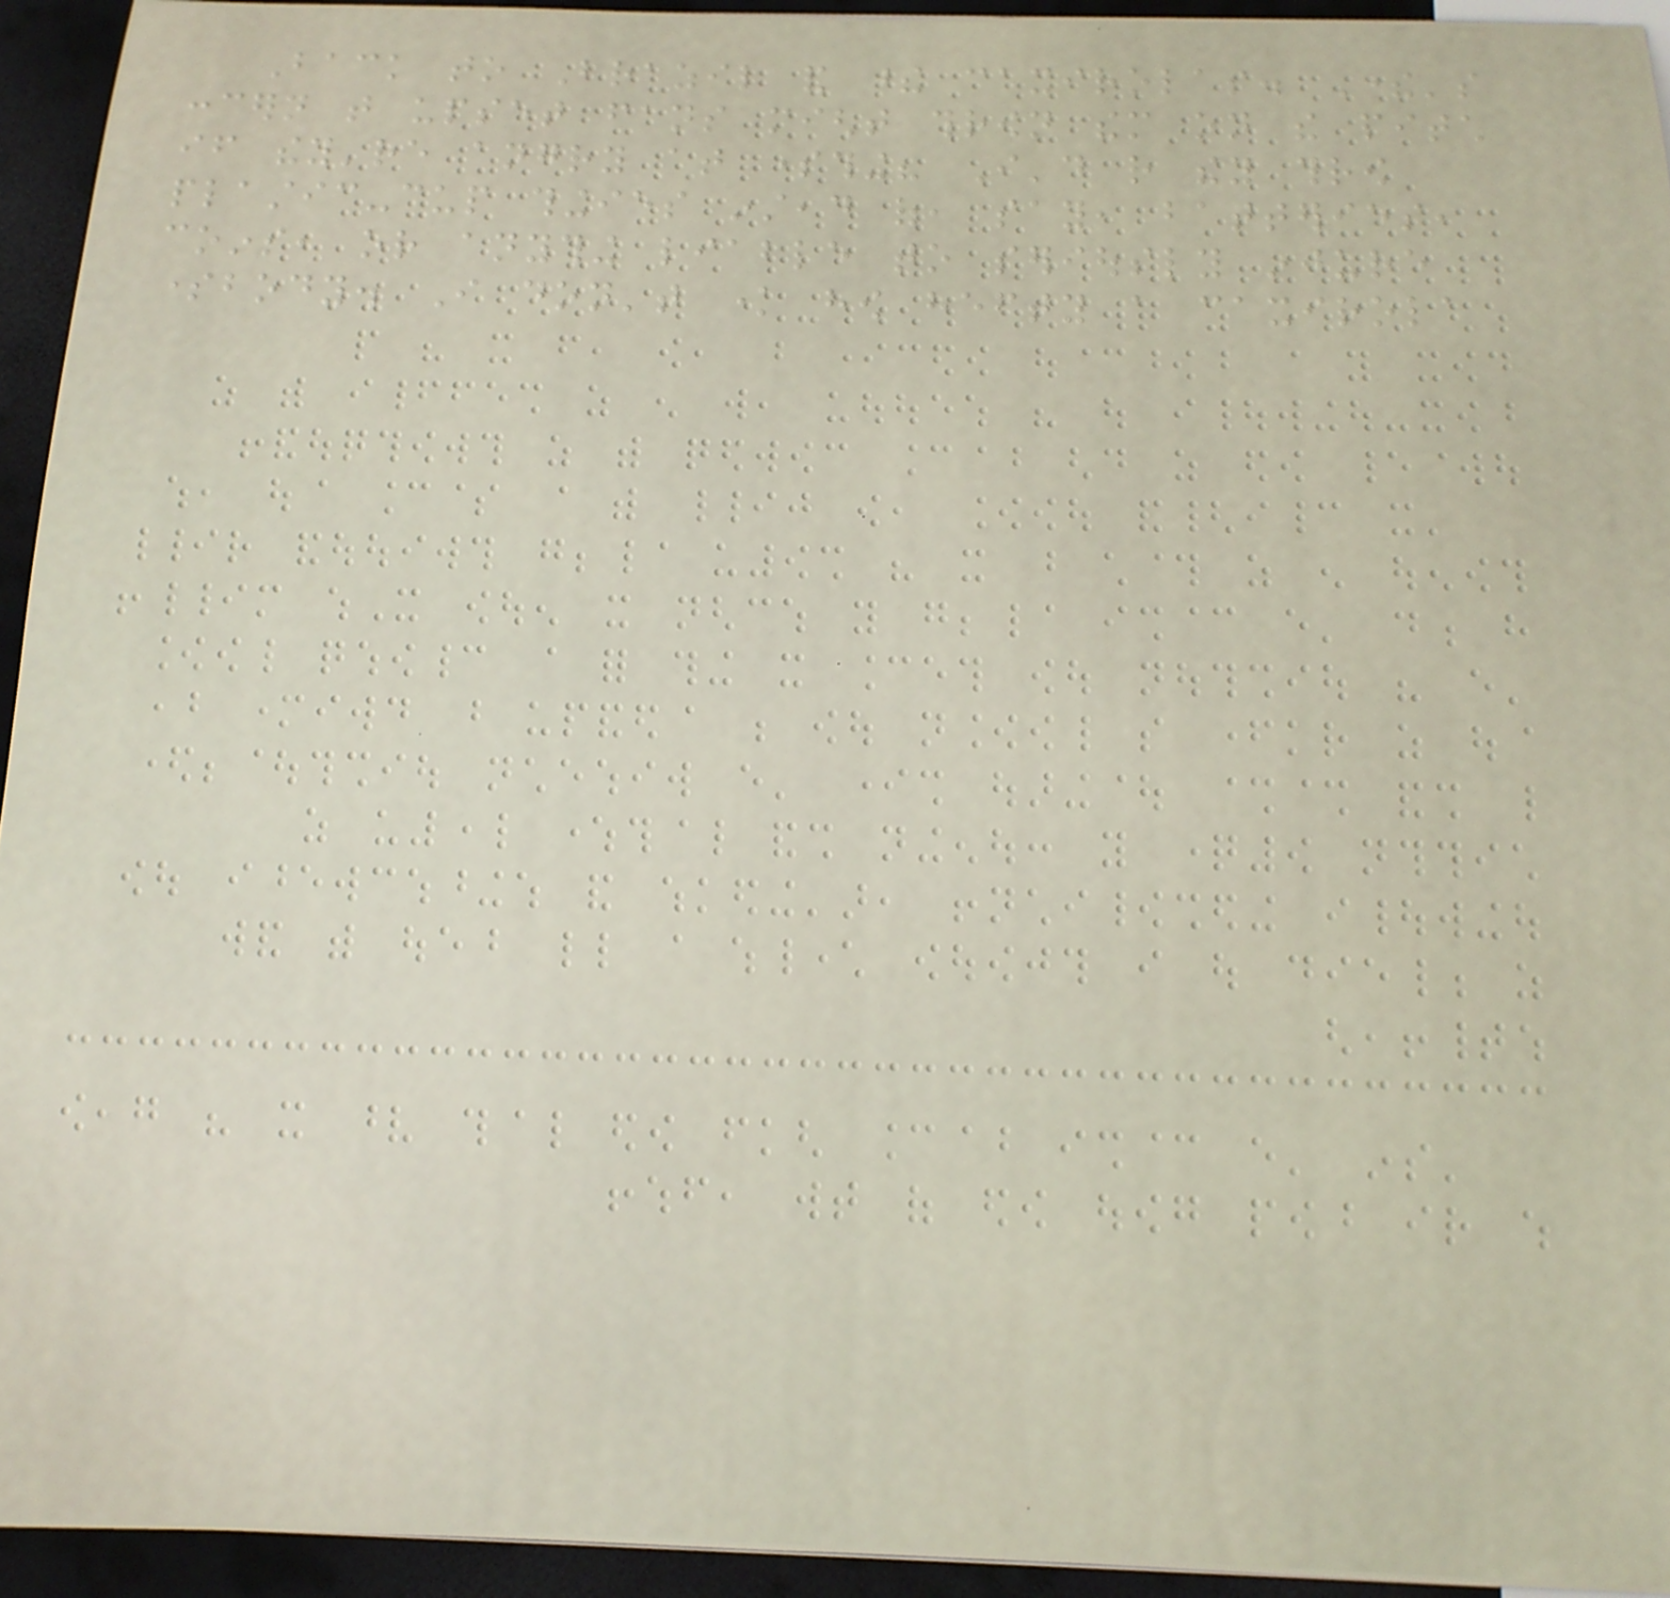Back to Brazil and these caxirolas. There's
concern that upset fans might thrown them on the pitch
if they're angry at something? I'd rather they throw
plastic-cup thingies instead of, say, batteries,
coins, or anything liable to seriously injure
somebody. I don't know how hefty a caxirola
